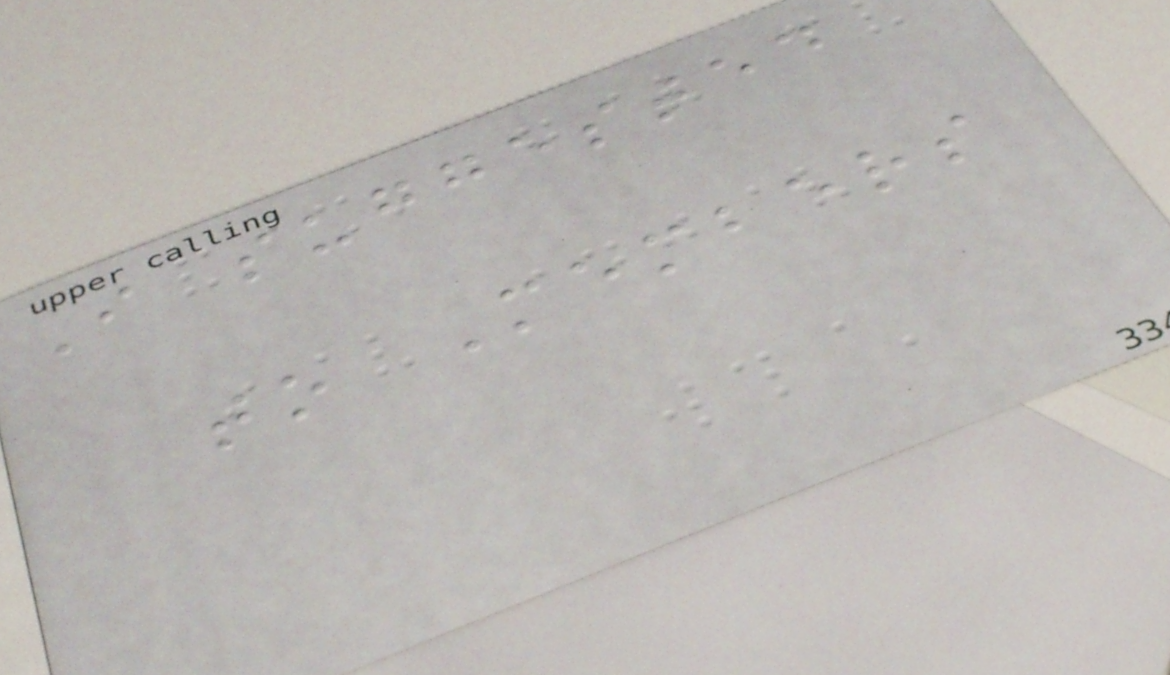I suggested
to Members
